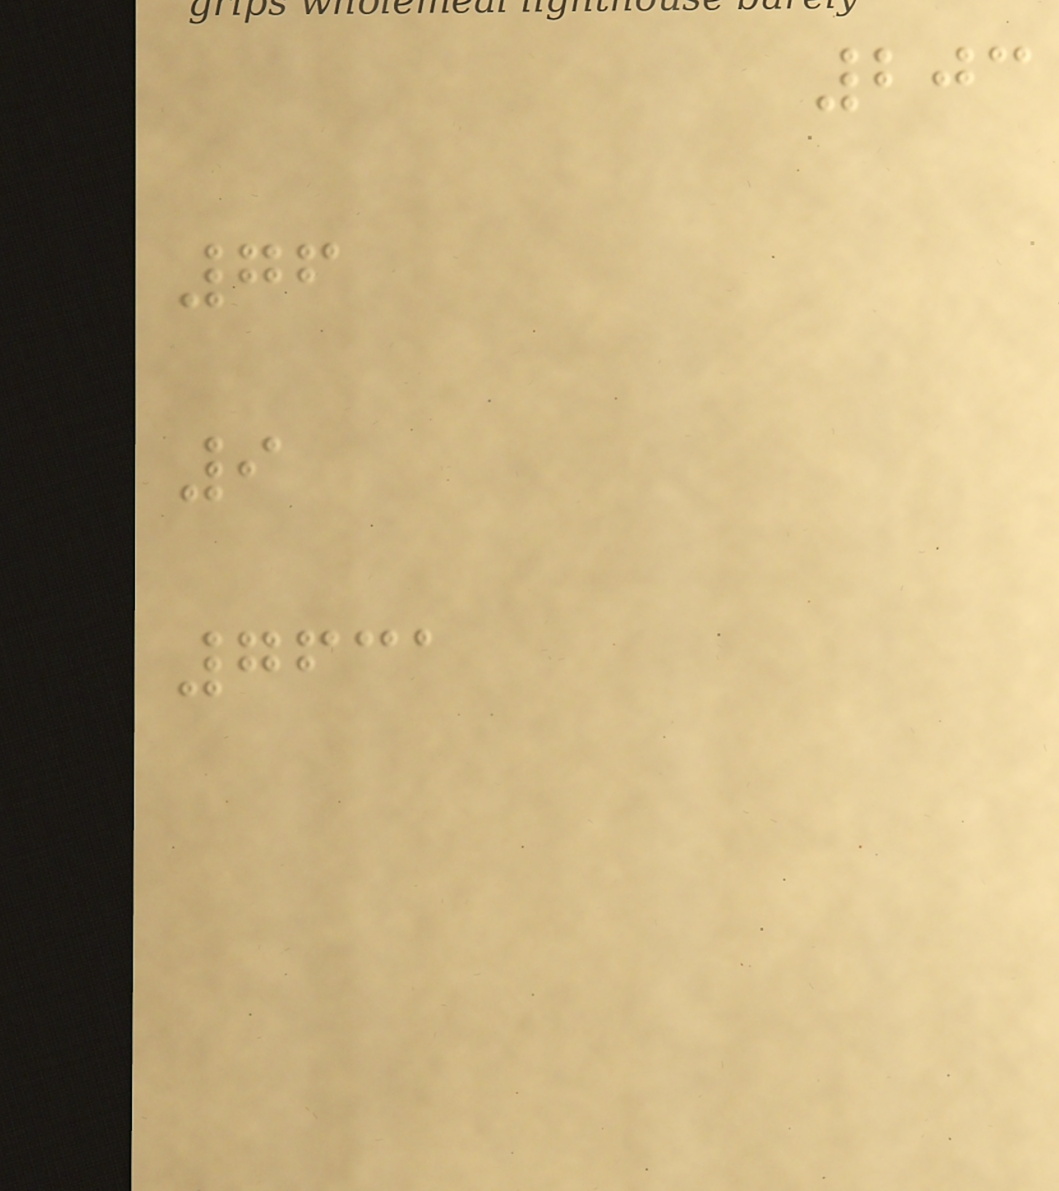203
76
9
7631
